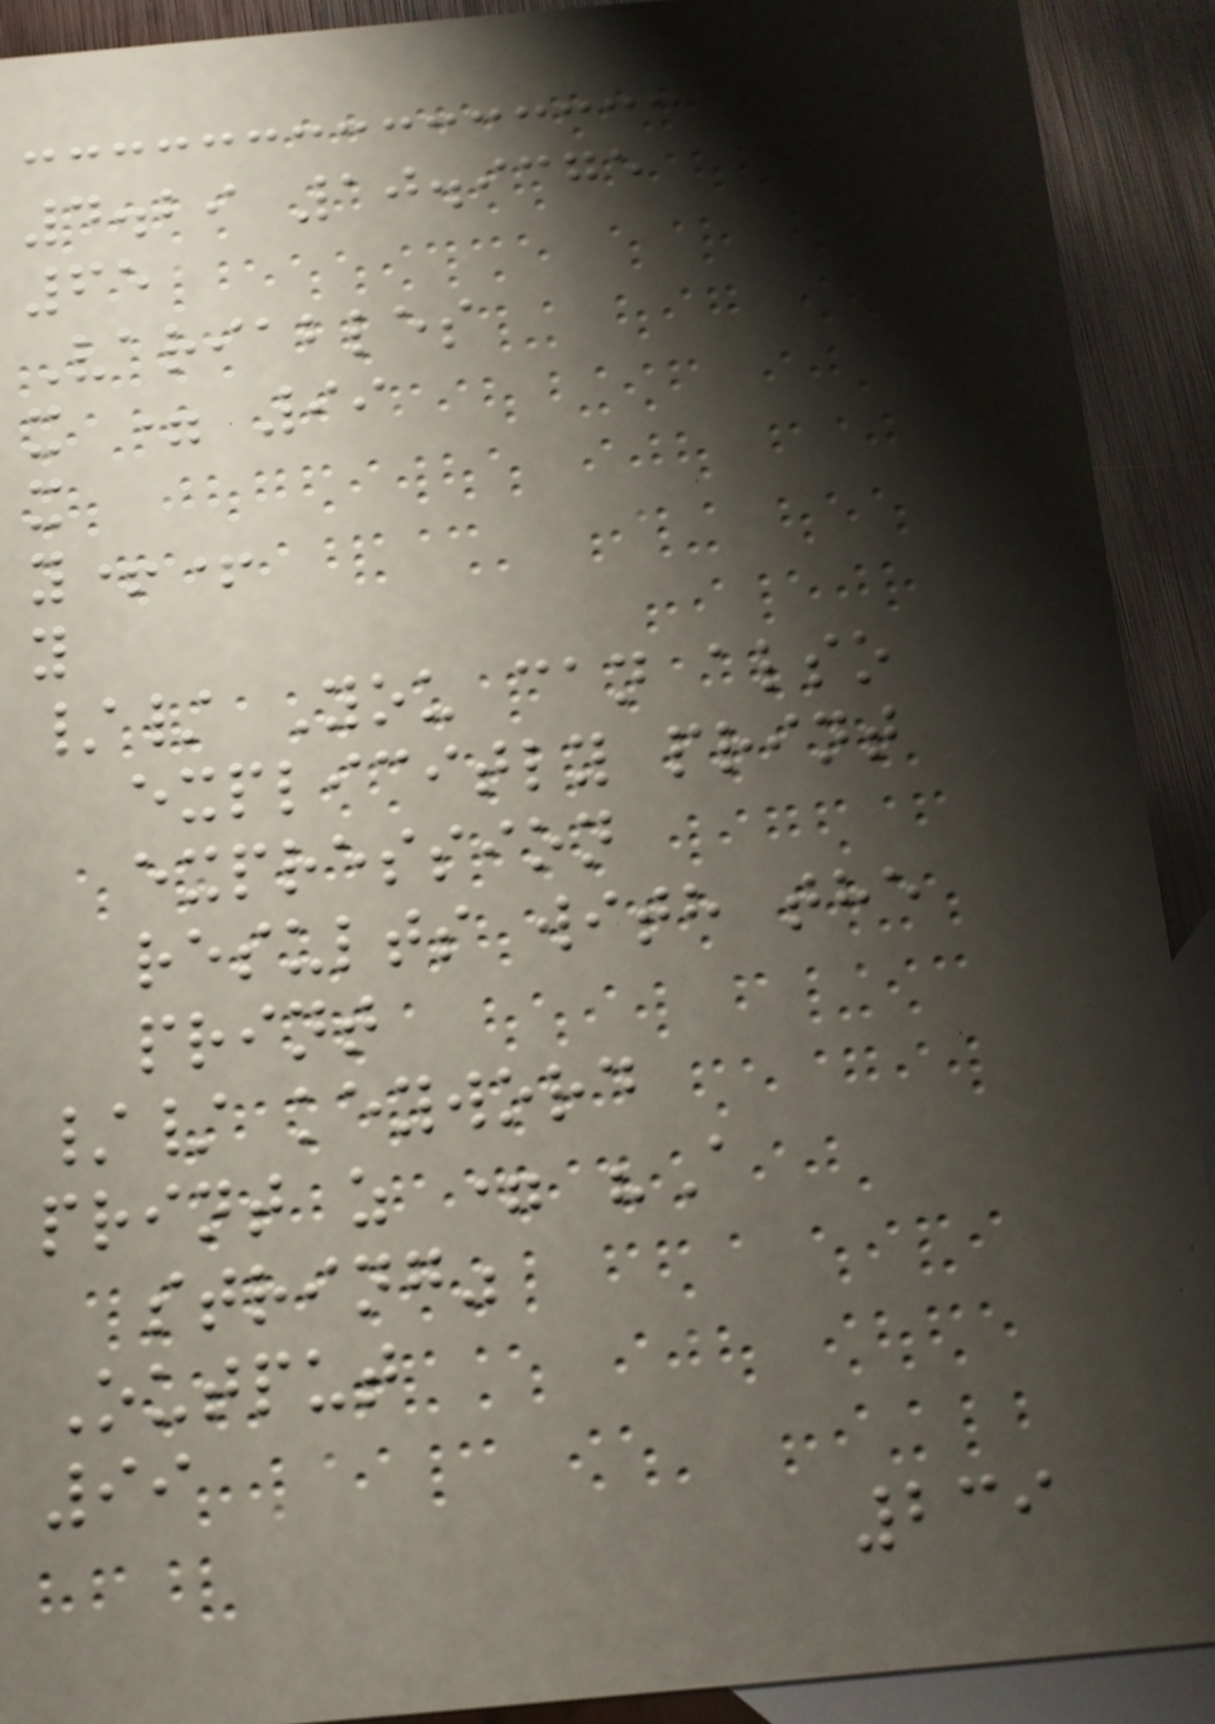4.29 10.9375
65
Variables
x = 99
x
y++
y
// You can also
explicitly print
expression
results with the
print
// keyword
print z = "A
string"
Output
99
239
